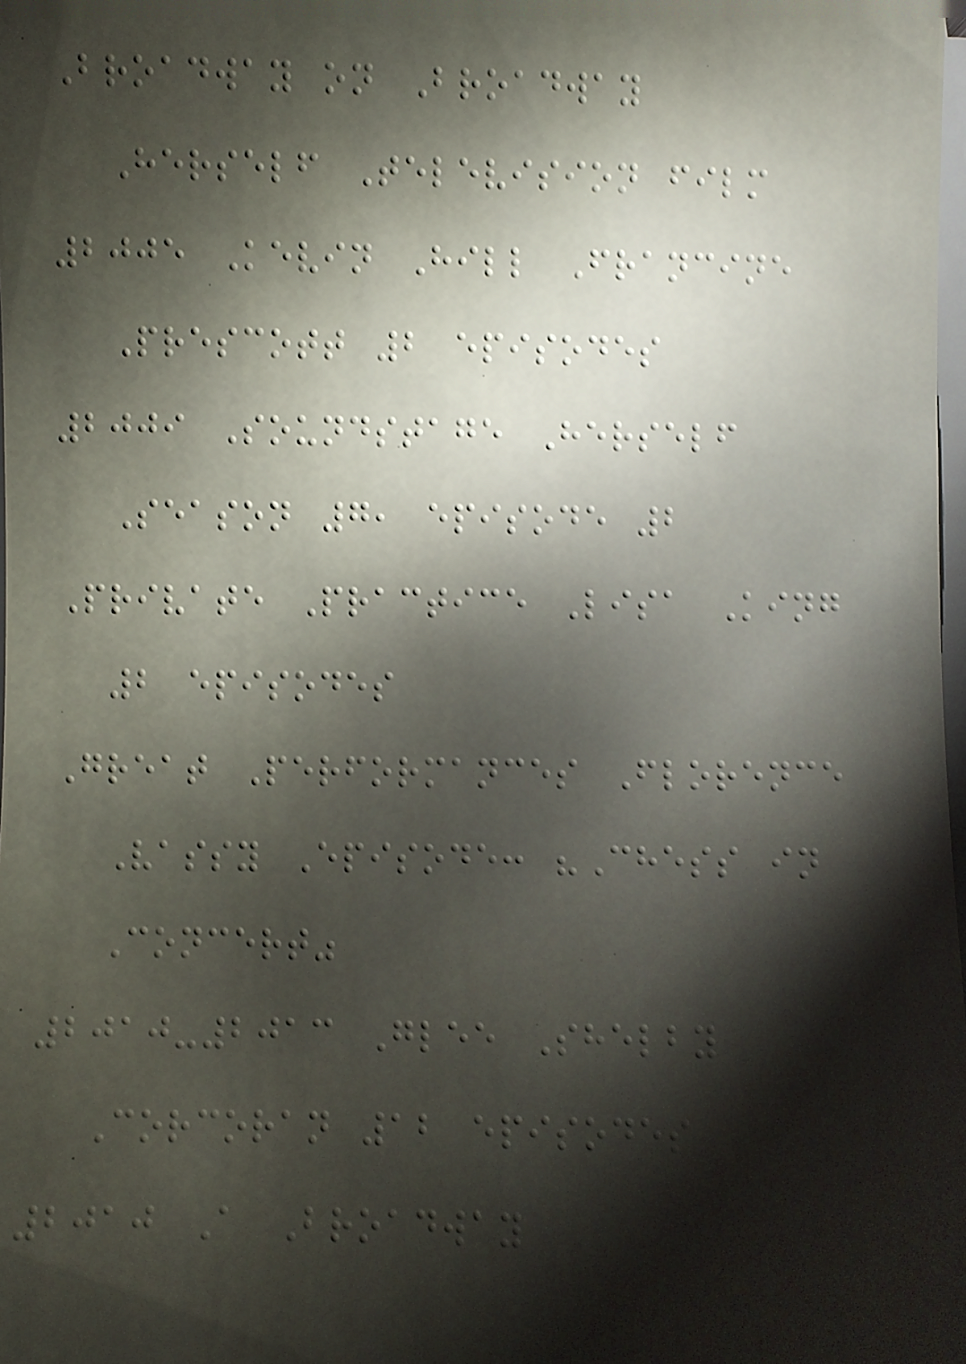Broadway on Broadway
Herself Television film
2005 Kevin Hill Francine
Prescott 2 episodes
2009 Soundstage Herself
Season 7, episode 2
Private Practice Lisa King
2 episodes
Great Performances Florence
Vassy Episode: "Chess in
Concert"
2010-2013 Glee Shelby
Corcoran 12 episodes
2010 A Broadway
